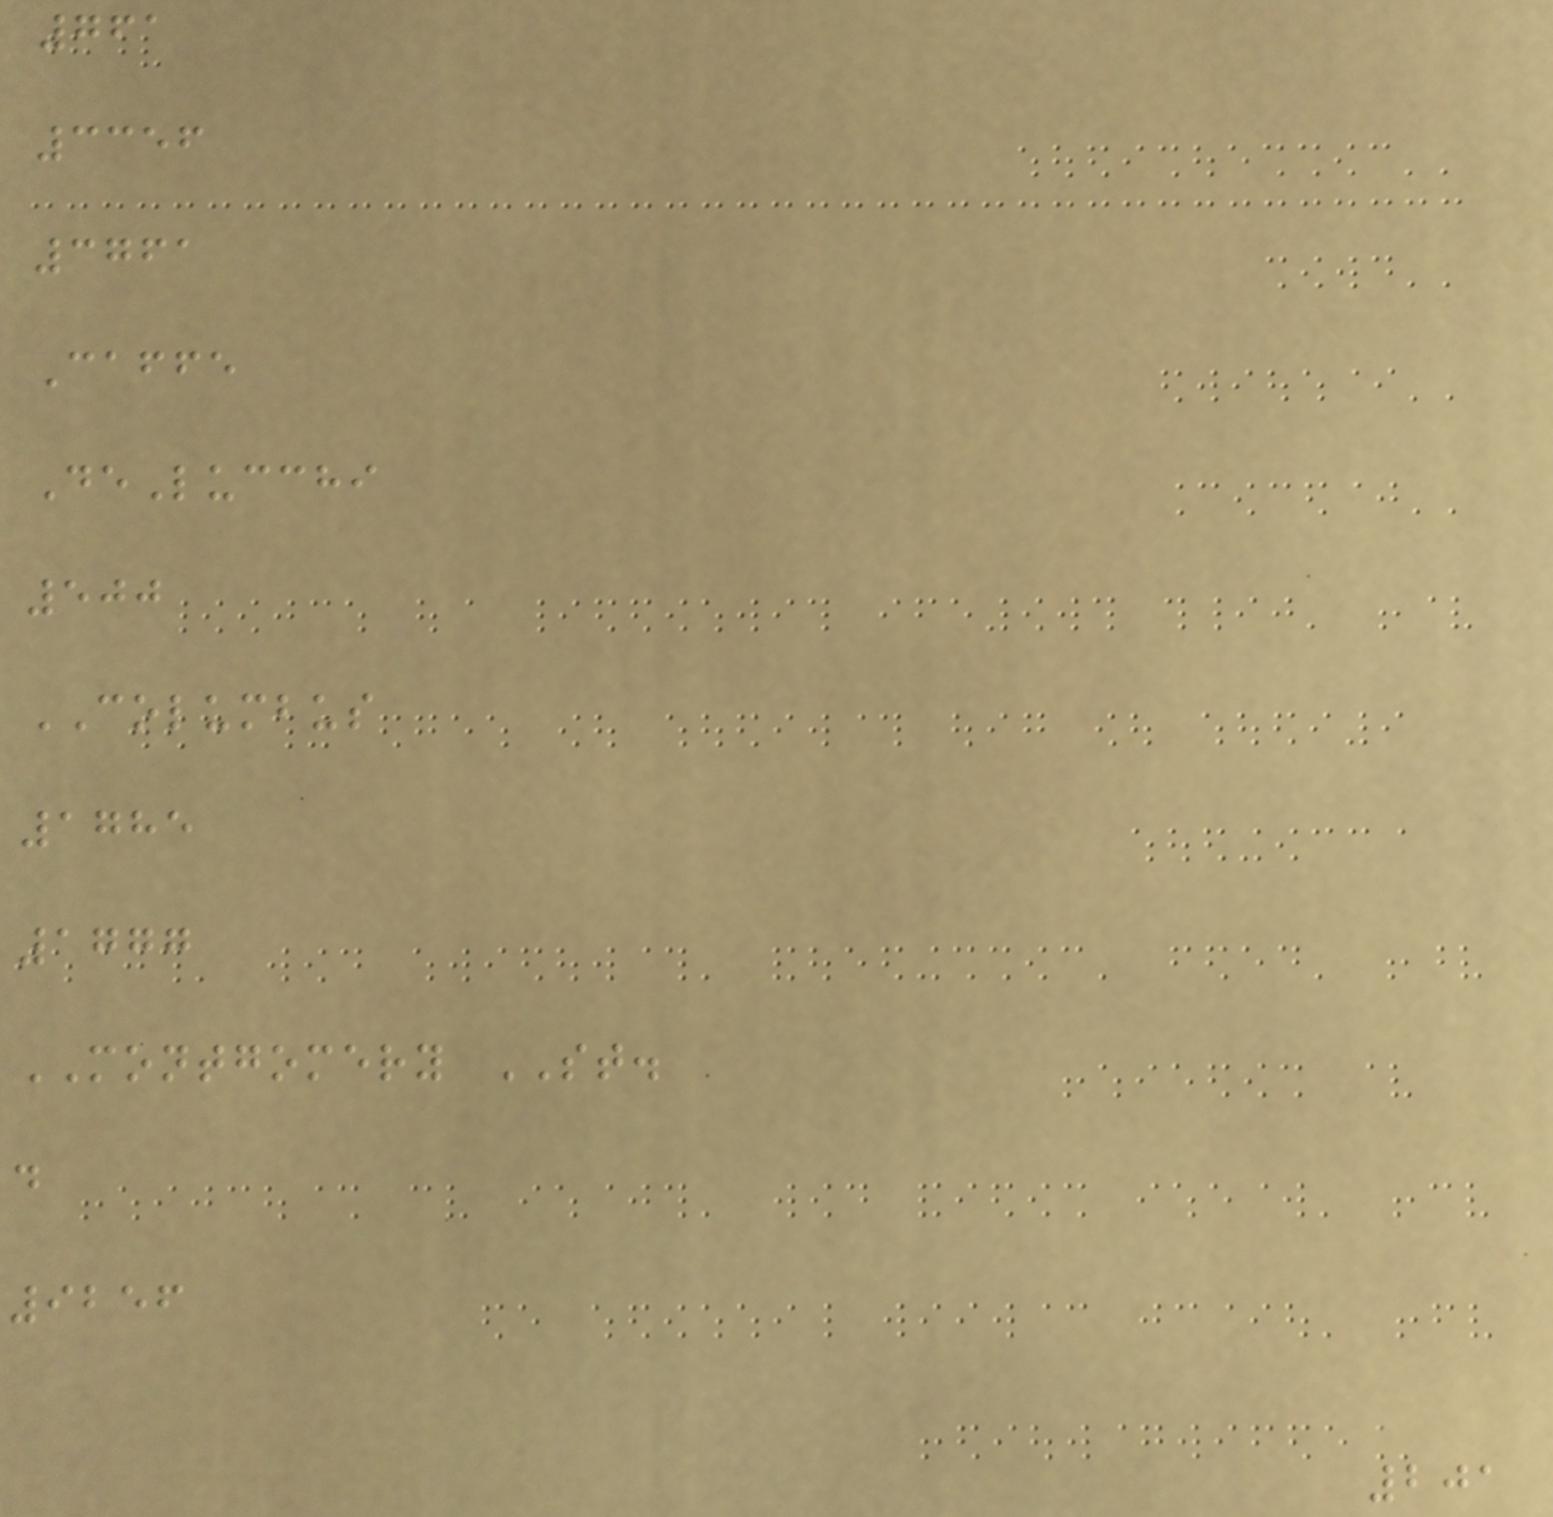761
3356
3761
Caffe
DeLucchi
500
COLUMBUS
1785
1777
MONTGOMERY ST.
d
9256
201
